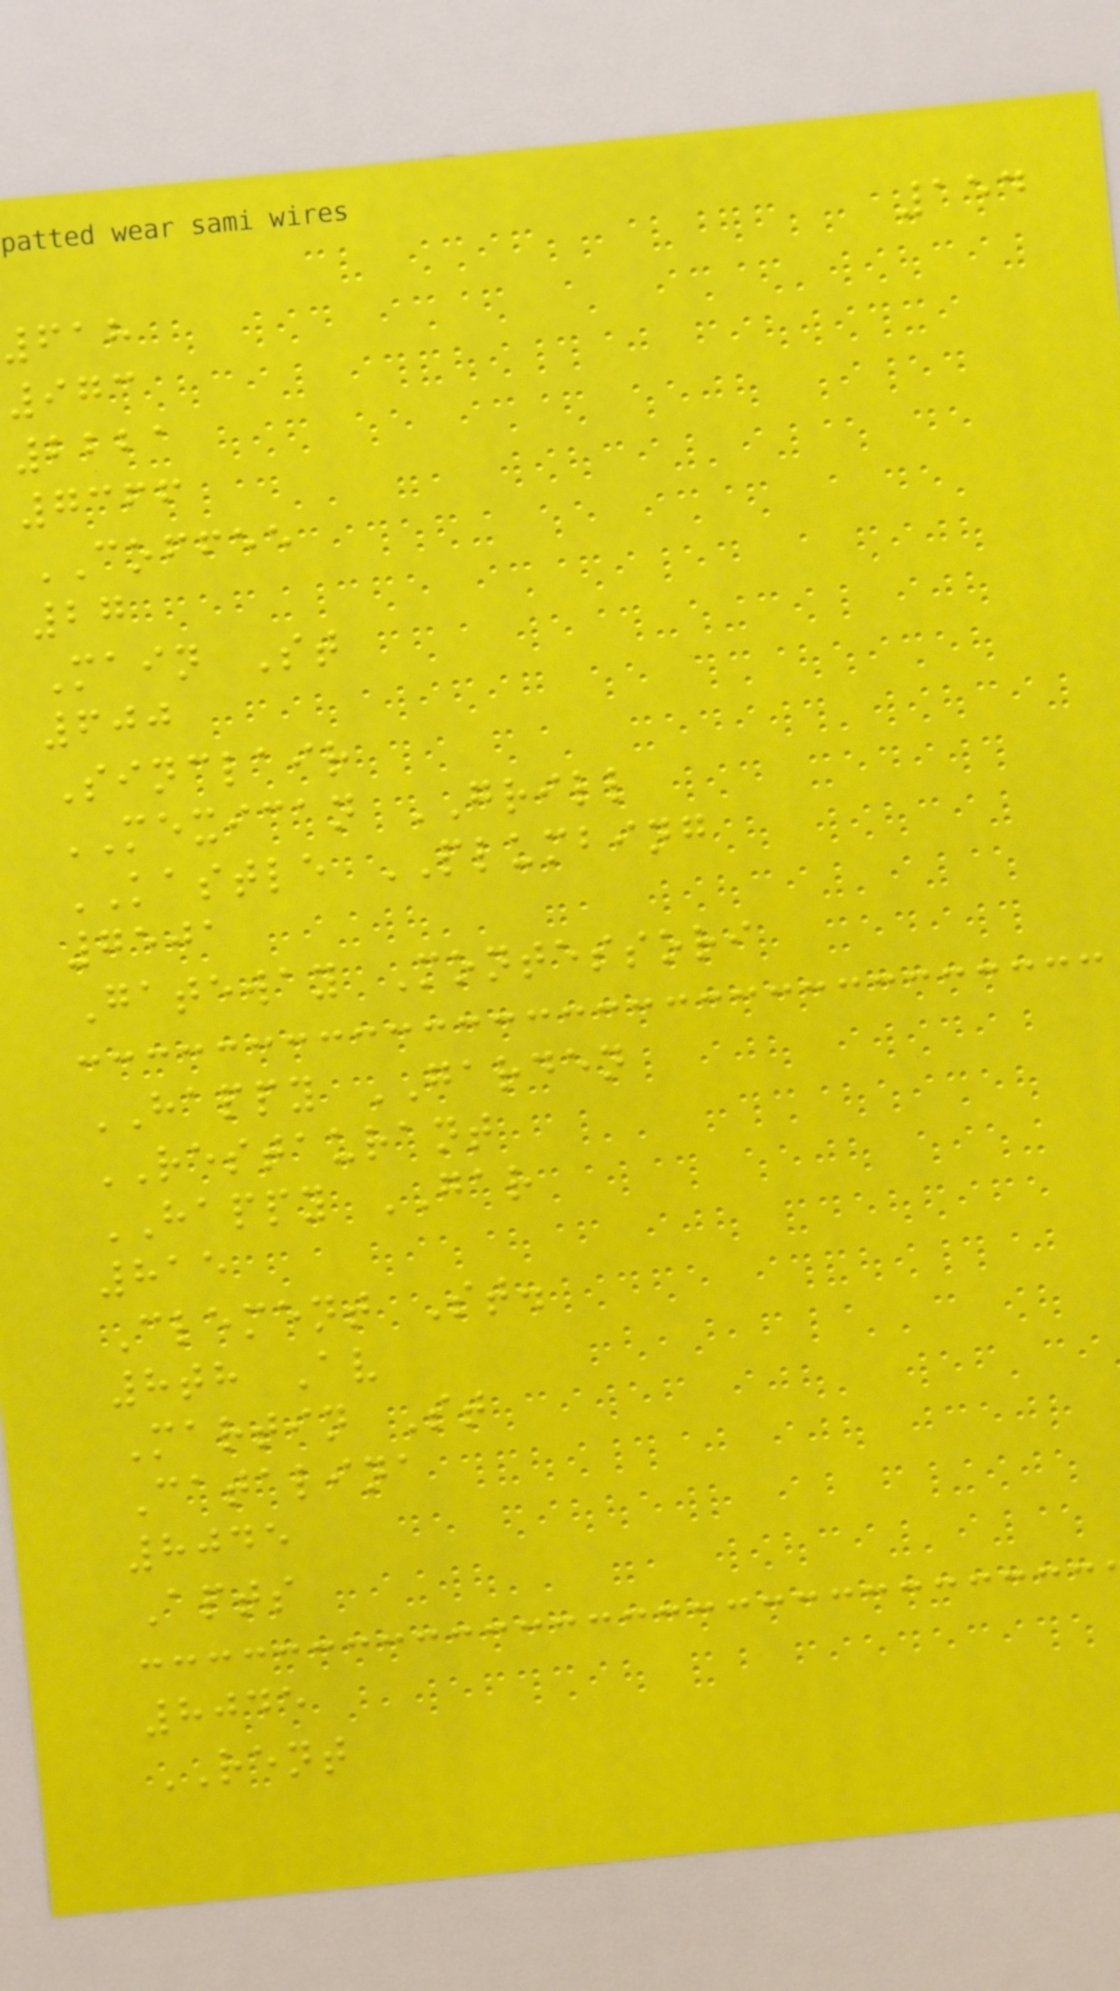154
618
973
2221
7366
COFFEE
27
Main St
600
Sinclair
MEXICAN GRILL
KASTLE PLUMBING
7501
Gateway Montessori
HAPPY GARDEN
RESTAURANT
HAPPY GAR
815
Clement St.
8th Av
Martin St
Catalina
8045
Apts
8045
RENT
